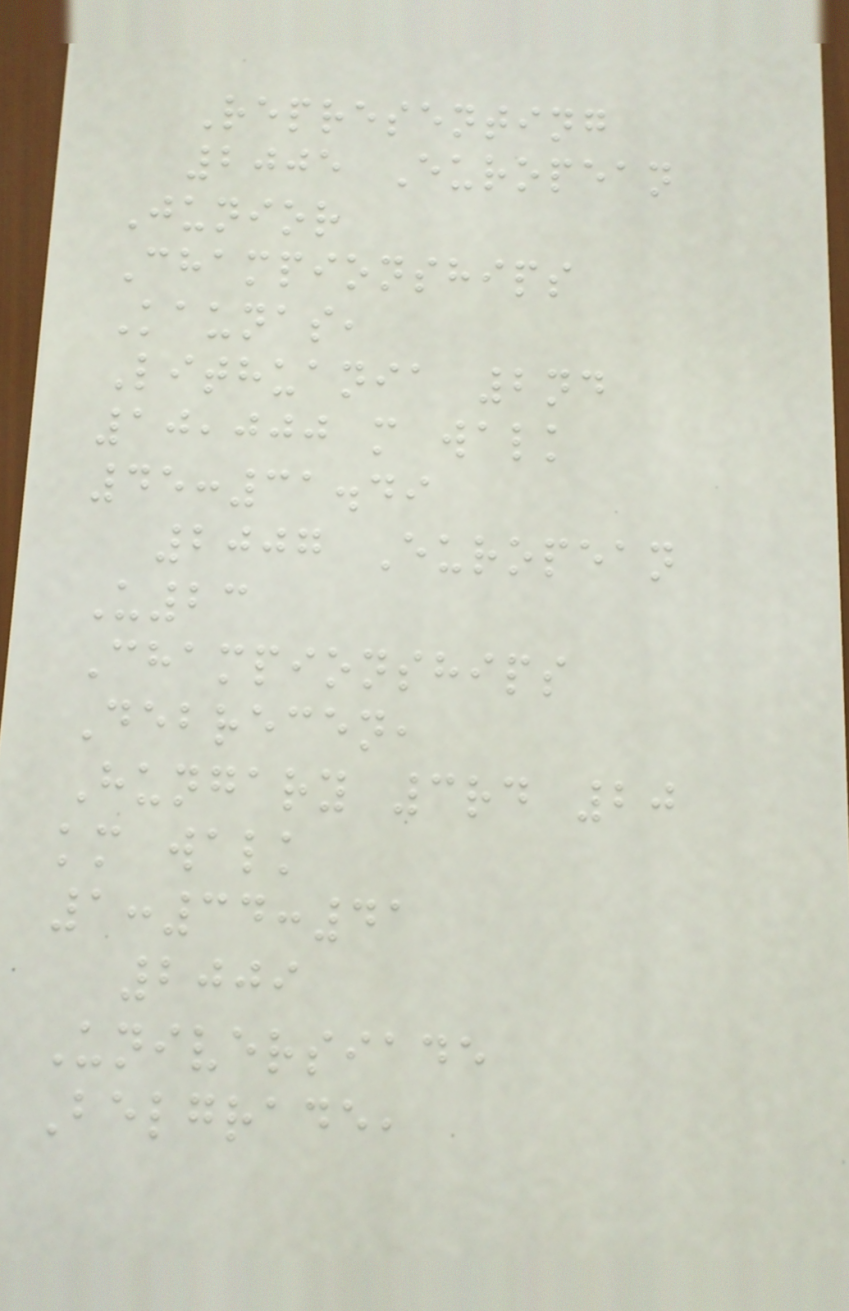Representing
2005 European
Junior
Championships
Kaunas,
Lithuania 2nd
10,000 m walk
45:31.49
2007 European
U23
Championships
Debrecen,
Hungary 3rd 20
km walk
1:34:41
2009
Universiade
Belgrade,
